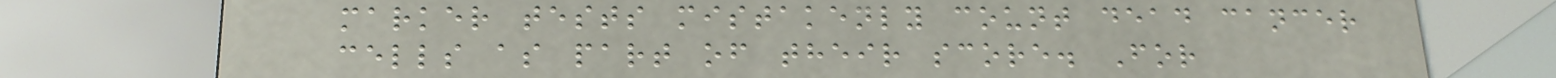marker tests mistakenly count dead cancer
cells as part of their score. For
